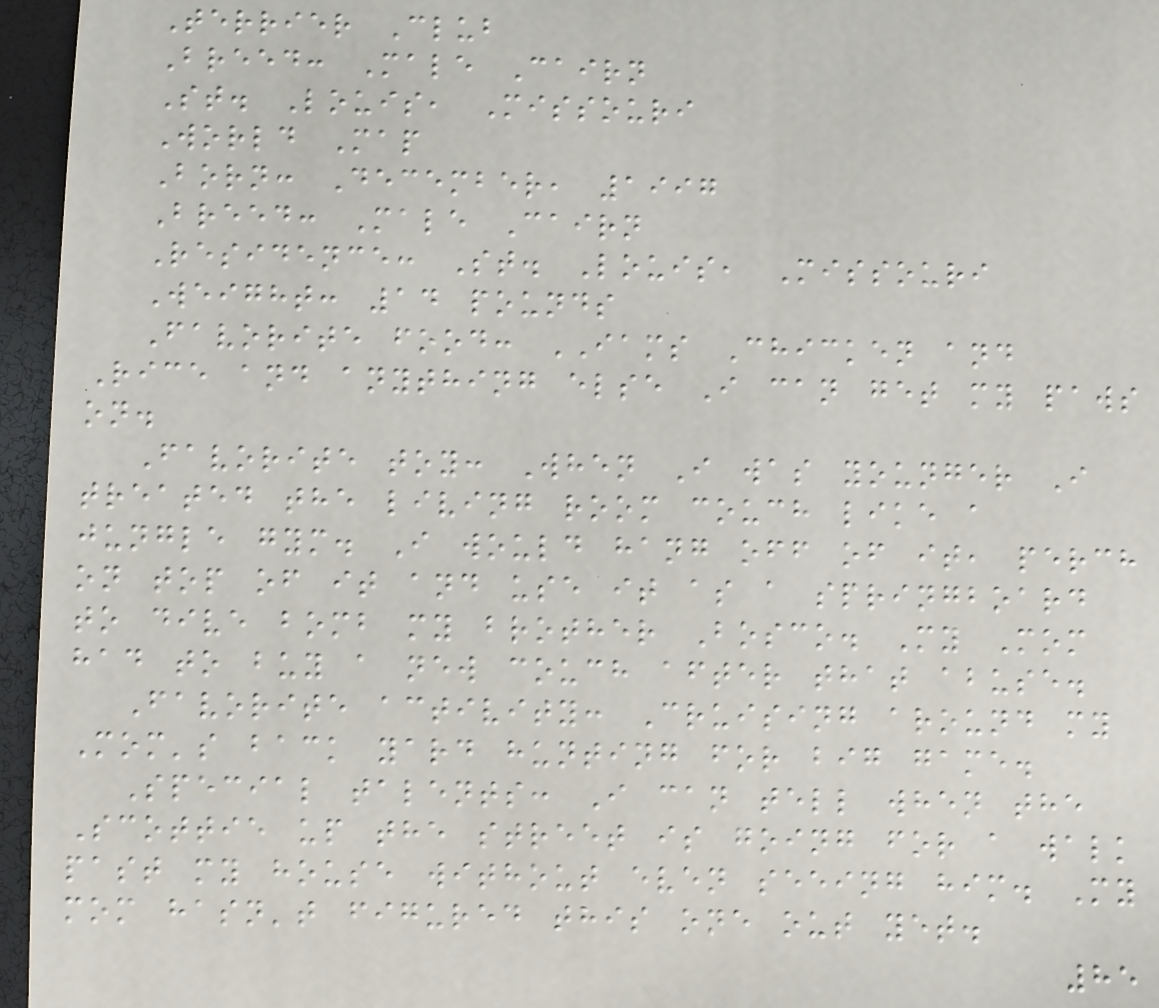Terrier Club
Breed: Male Cairn
St. Louis, Missouri
World Map
Born: December, 1997
Breed: Male Cairn
Residence: St. Louis, Missouri
Weight: 14 pounds
Favorite food: IAMS Chicken and
Rice and anything else I can get my paws
on.
Favorite toy: When I was younger I
treated the living room couch like a
jungle gym. I would hang off of it, perch
on top of it and use it as a springboard
to dive bomb my brother Bosco. My Mom
had to buy a new couch after that abuse.
Favorite activity: Cruising around my
Mom's back yard hunting for big game.
Special talents: I can tell when the
Scottie up the street is going for a walk
past my house without even seeing him. My
mom hasn't figured this one out yet.
85
